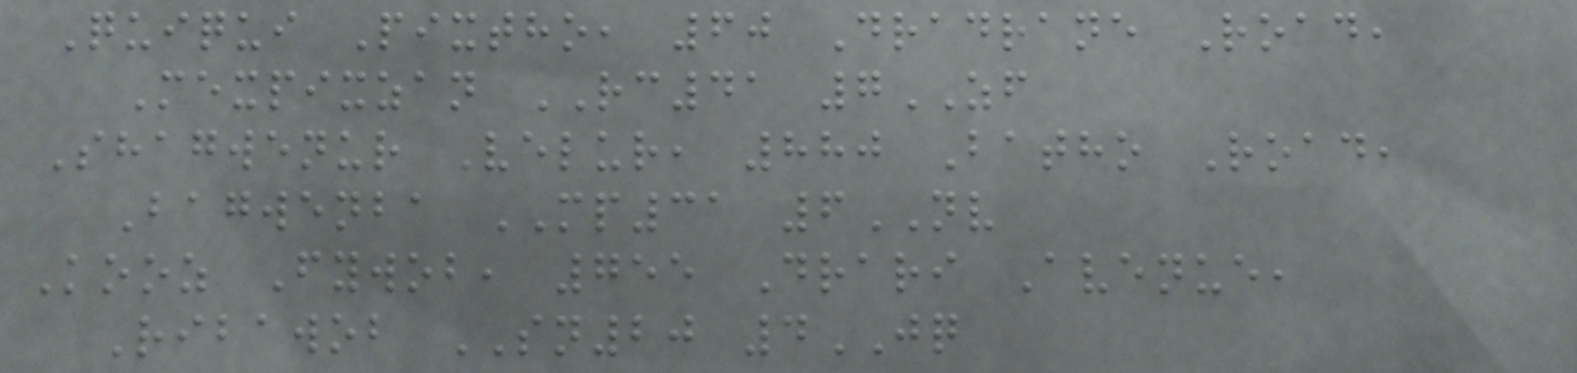Quiqui Pixtho, 60 Dradrane Road,
Mexpixzan RC41 7ZF
Shagwenur Velur, 880 Batho Road,
Bagwenba MP31 6NV
Kooz Fywob, 755 Drari Avenue,
Ribawob SN20 4JQ
